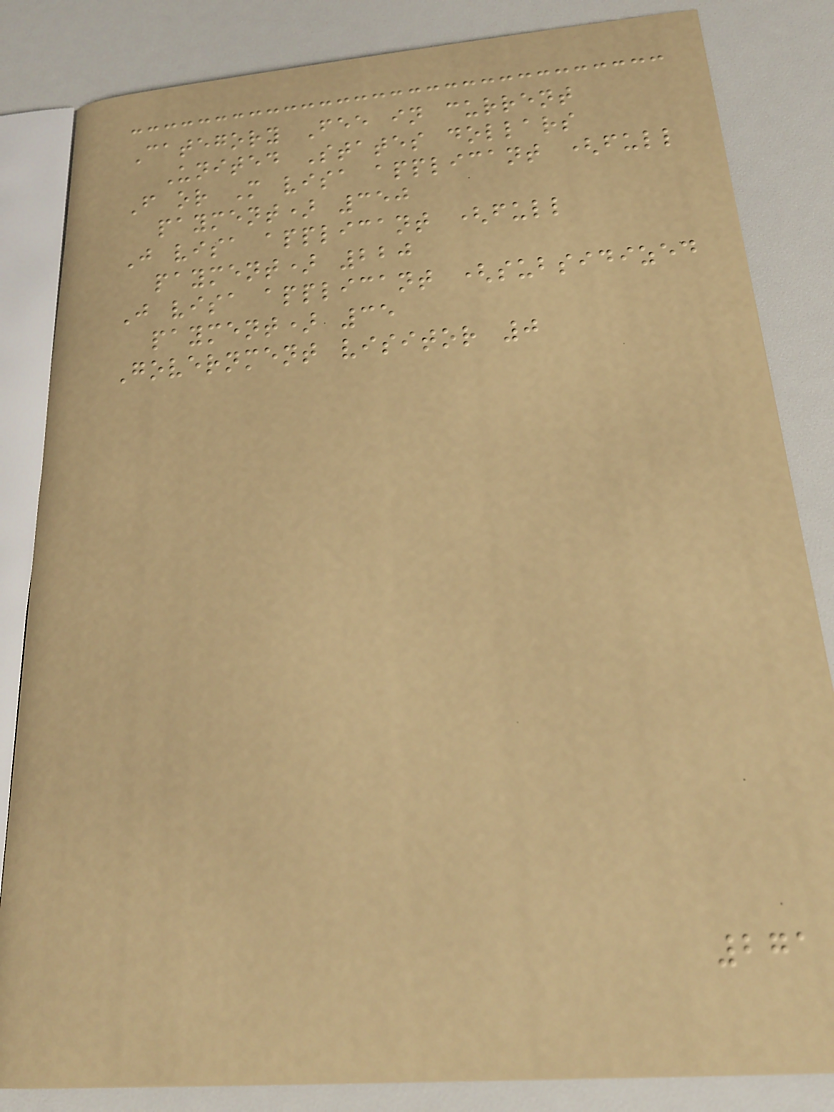Category Fee in current
United States dollars
F or M visa applicant (full
payment) 350
J visa applicant (full
payment) 220
J visa applicant (subsidized
payment) 35
Government visitor 0
271
